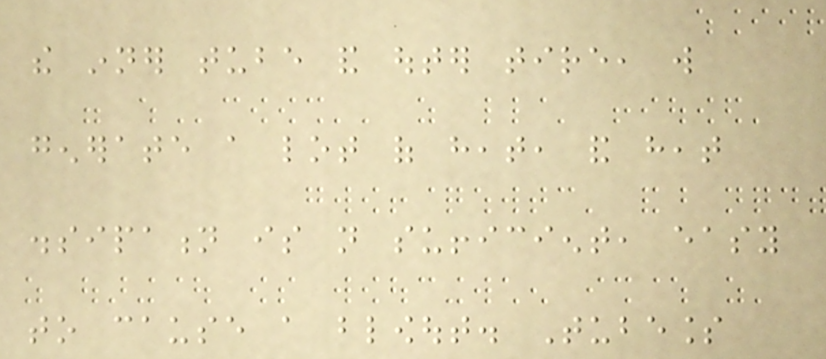the inner tube and outer tire, will
generate a lot of heat, and heat
dissipation is not sufficient, easy
to cause a blowout. Tubeless
